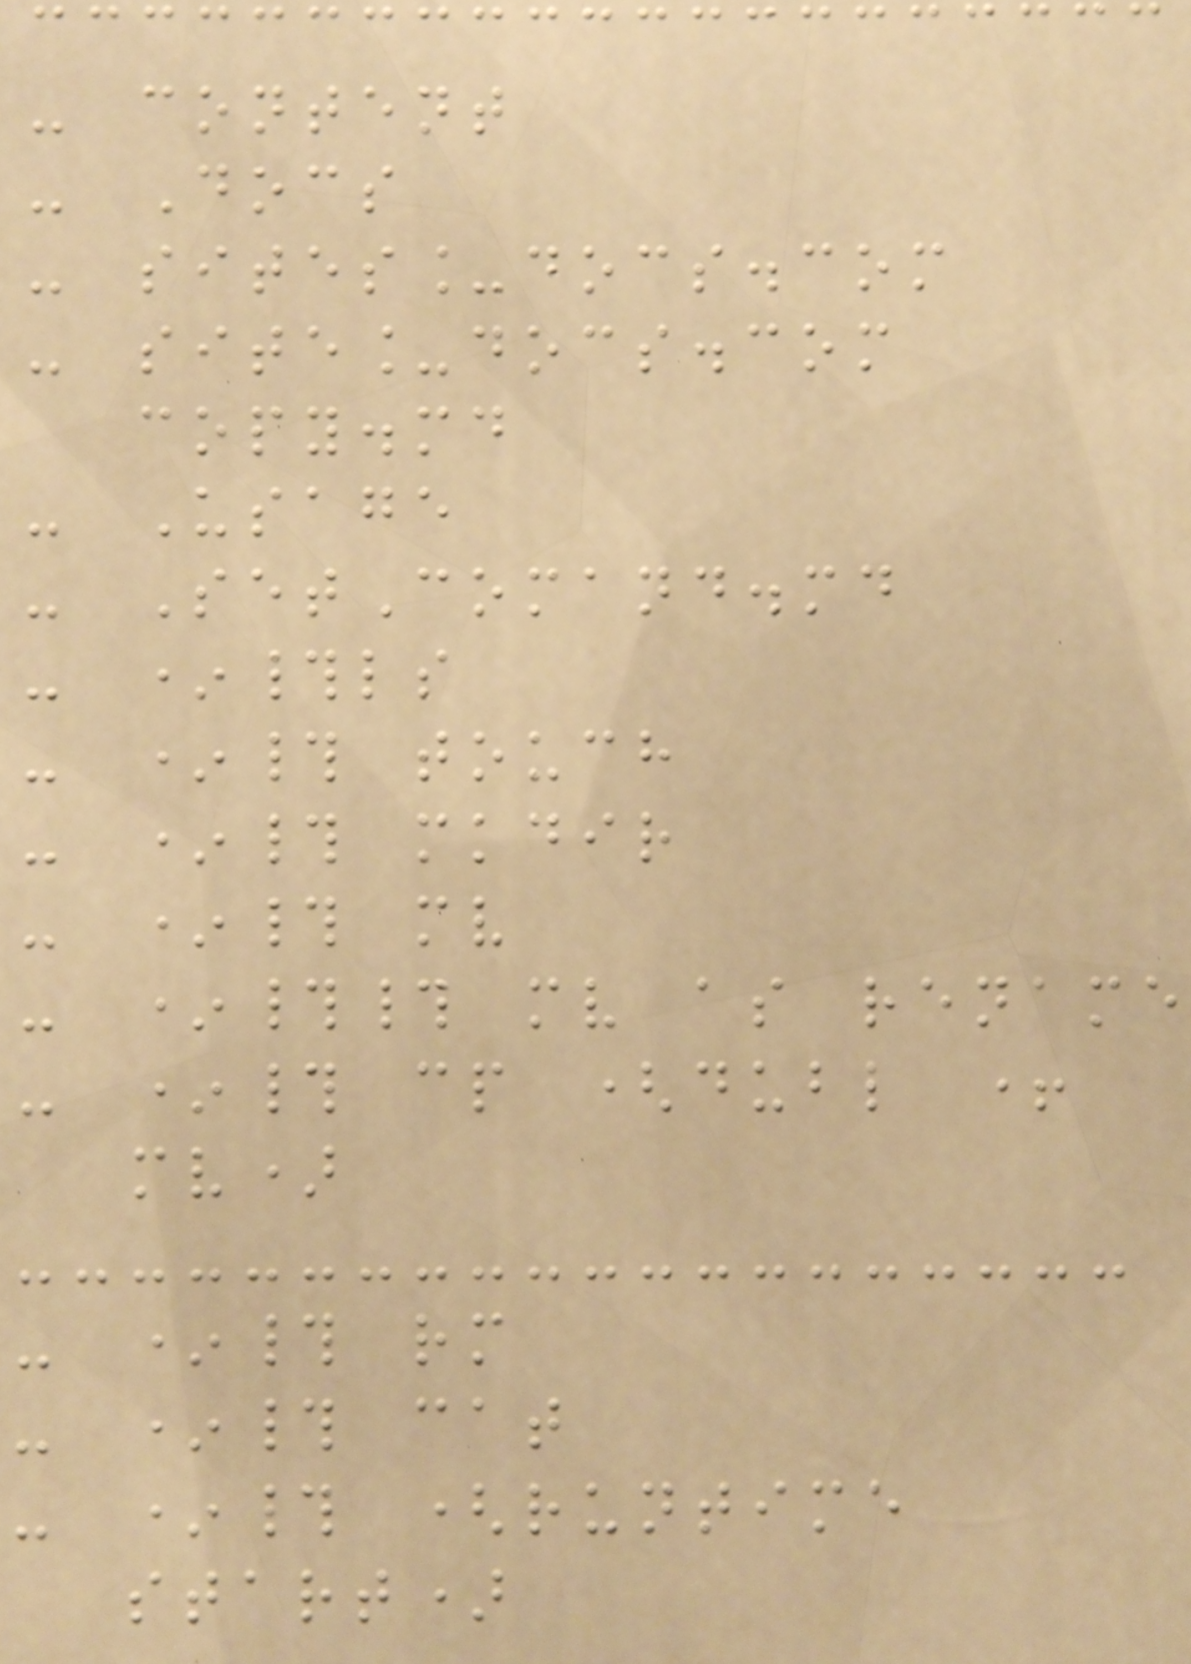- content
- Docs
- sites_docs.com
- site_docs.com
copy.md
- Usage
- SetComand.md
- *#ls
- *# touch
- *# mkdir
- *# mv
- *## mv as rename
- *# cp (dubl +
mv)
- *# rm
- *# cat
- *# (runtime
start)
